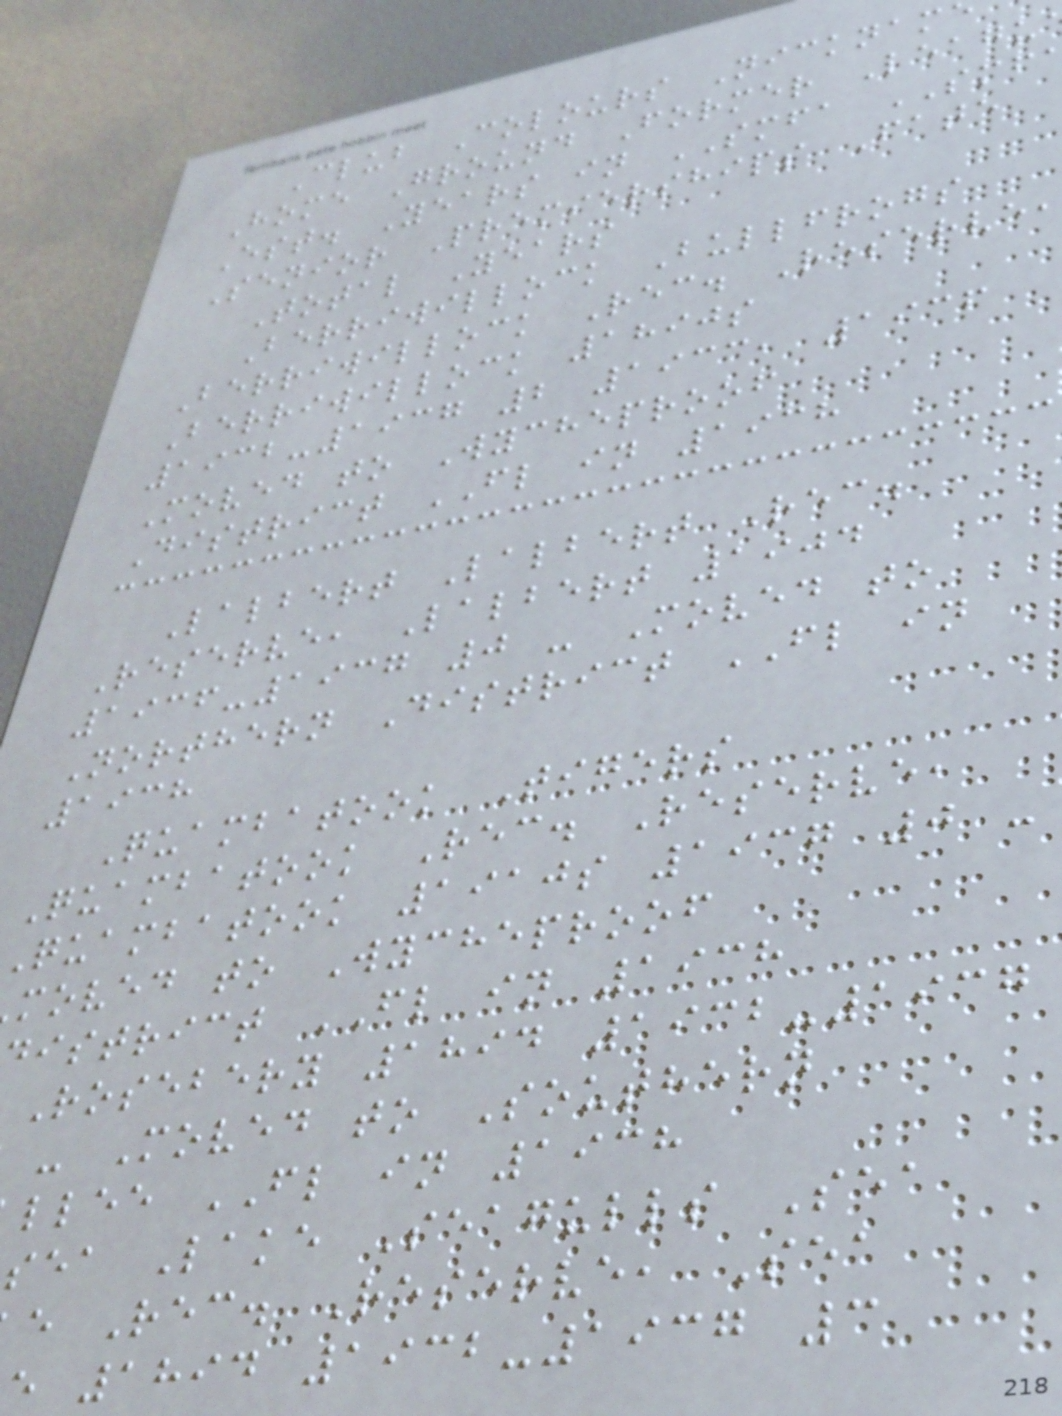Club Colours Nicknam
Home Ground Former Leagu
Est. Years in SMFA SMF
Senior Premierships Fate
Total Years
Berriwillock Bullfrogs
Berriwillock Rec. Reserve,
Berriwillock 1890s
1932-1937 2 1933, 1936
Moved to Wycheproof
District FL in 1938
Lalbert Lalbert Rec.
Reserve, Lalbert 1904
1936-1937 0 - Moved to
Northern District FL in
1938
Quambatook Tigers
Quambatook Rec. Reserve,
Quambatook 1910s 1937 0 -
moved to Wycheproof
district FL in 1938
Rosebery 1894 1932-1937
- Moved to Southern
llee FL in 1938
sea Lake Seagulls Sea
e Rec. Reserve, Sea
e 1894 1932-1937 3
